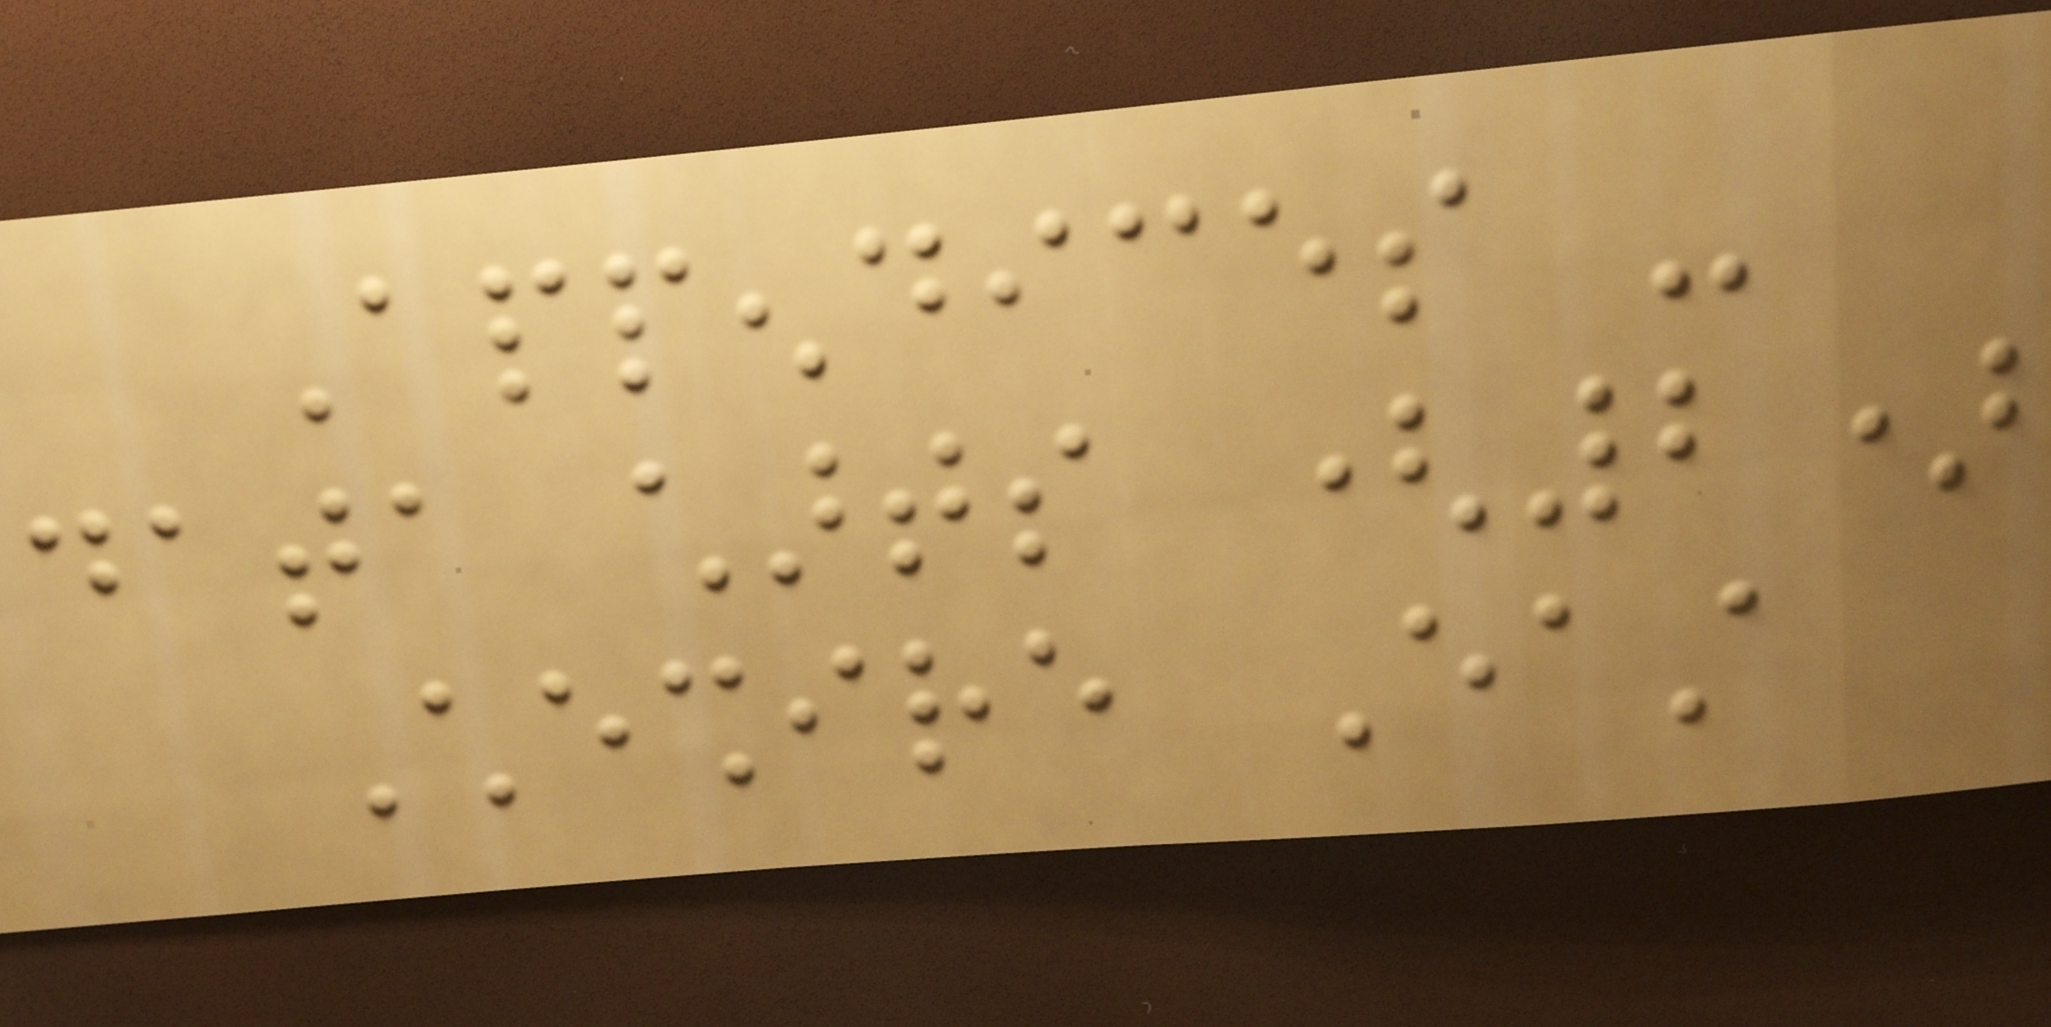Appendices -
data charts (2)
Cheshire East
